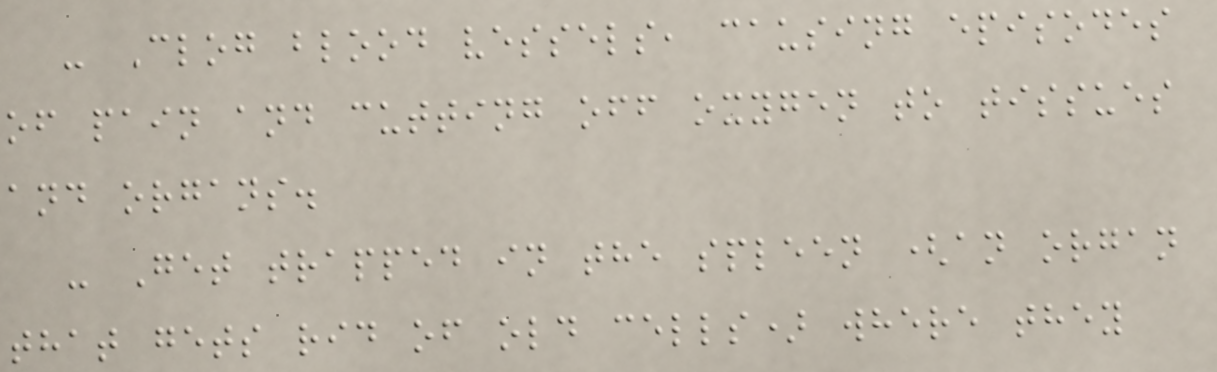- Clog blood vessels, causing episodes
of pain and cutting off oxygen to tissues
and organs.
- Get trapped in the spleen (an organ
that gets rid of old cells) where they
